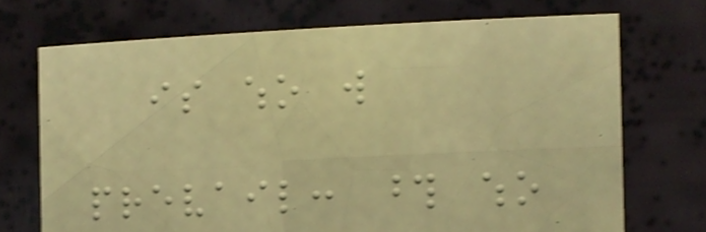is who will
prevail: those who
